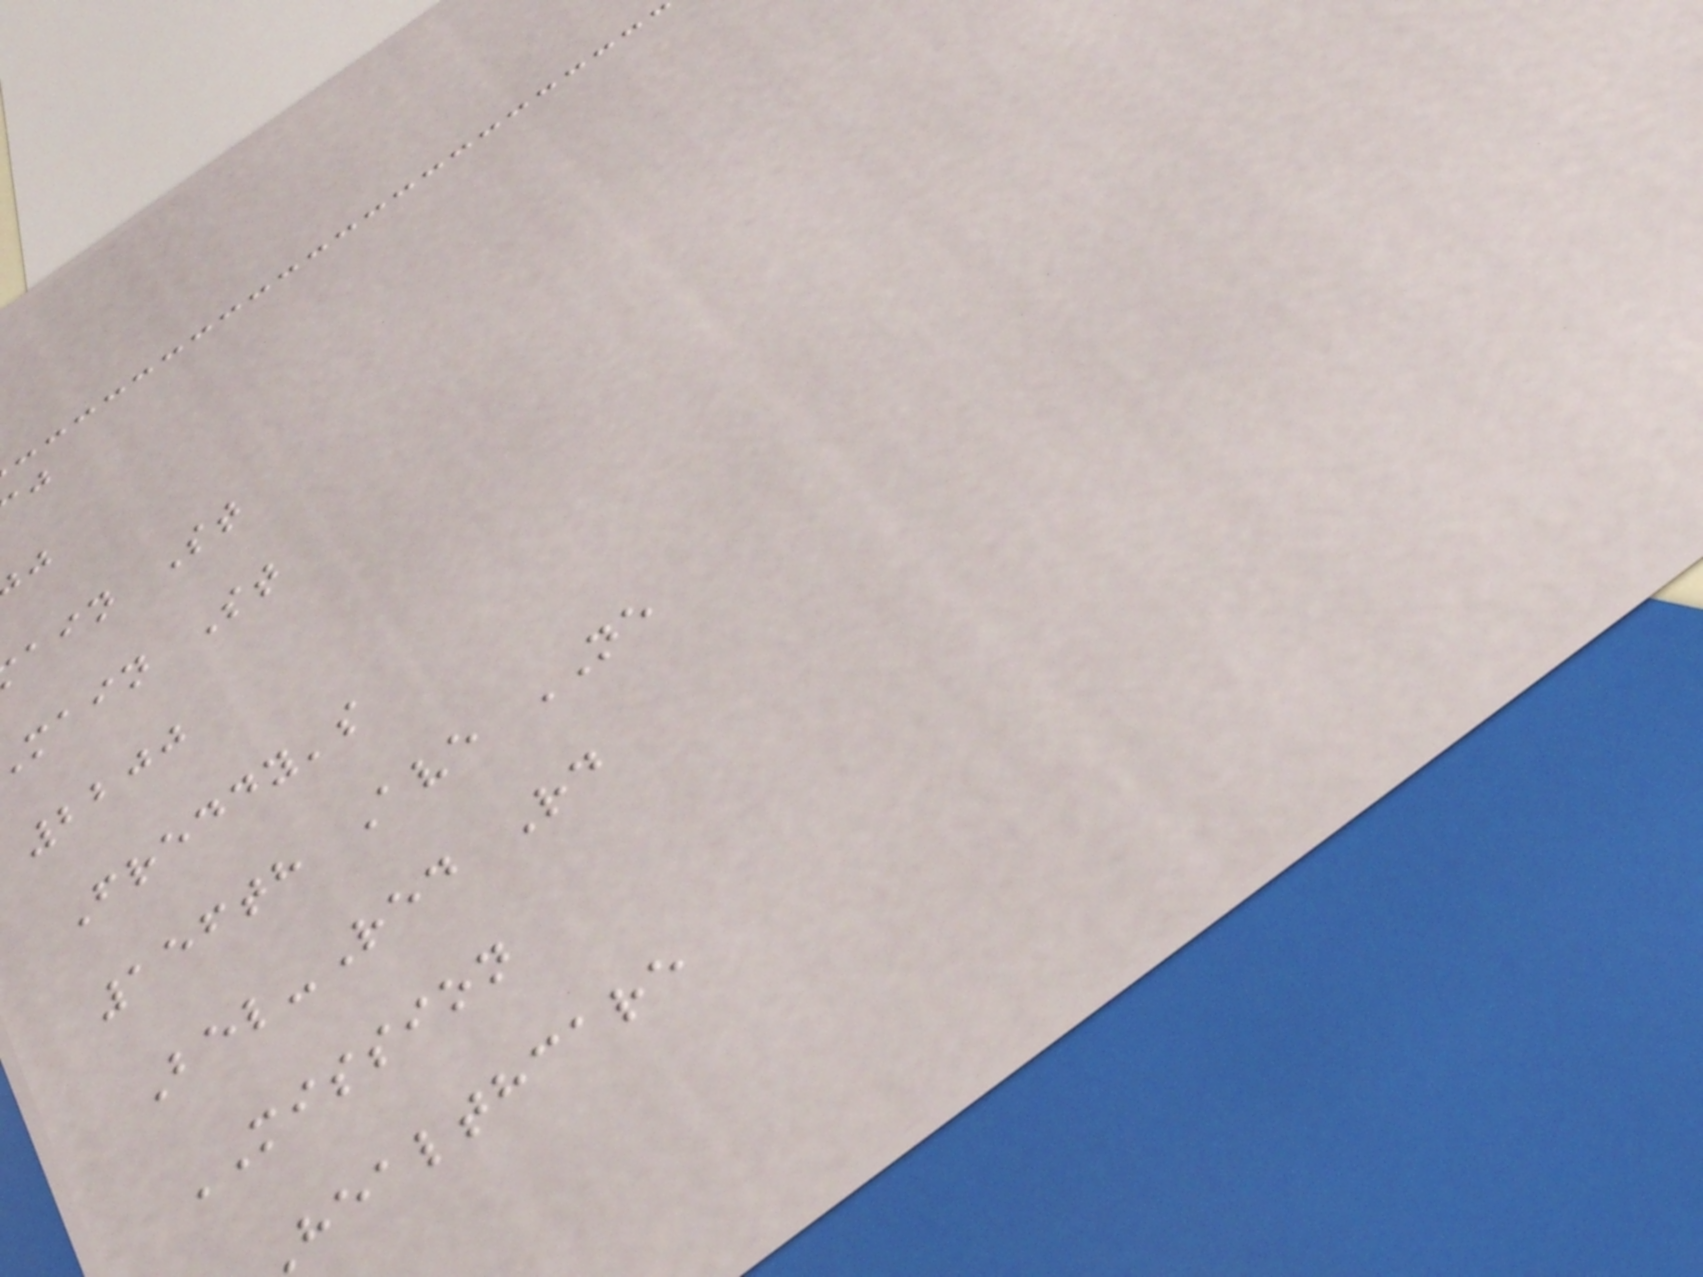ain St
main St
2200
Freddy's
156th Ave NE
Bel-Red Rd
MISSION
healthcare
